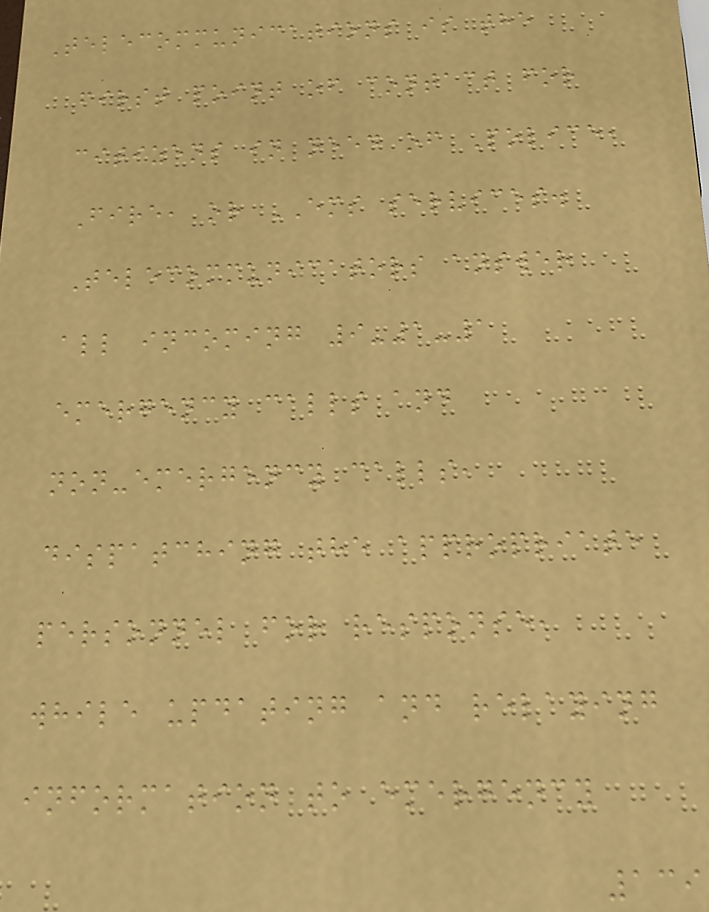Telecommunications is the
first point of contact for
citizens in need of Police,
Fire, or EMS services.
Telecommunicators answer
all incoming 9-1-1
emergency calls and
non-emergency calls,
dispatching the appropriate
personnel for response,
while updating and relaying
information to emergency
139
